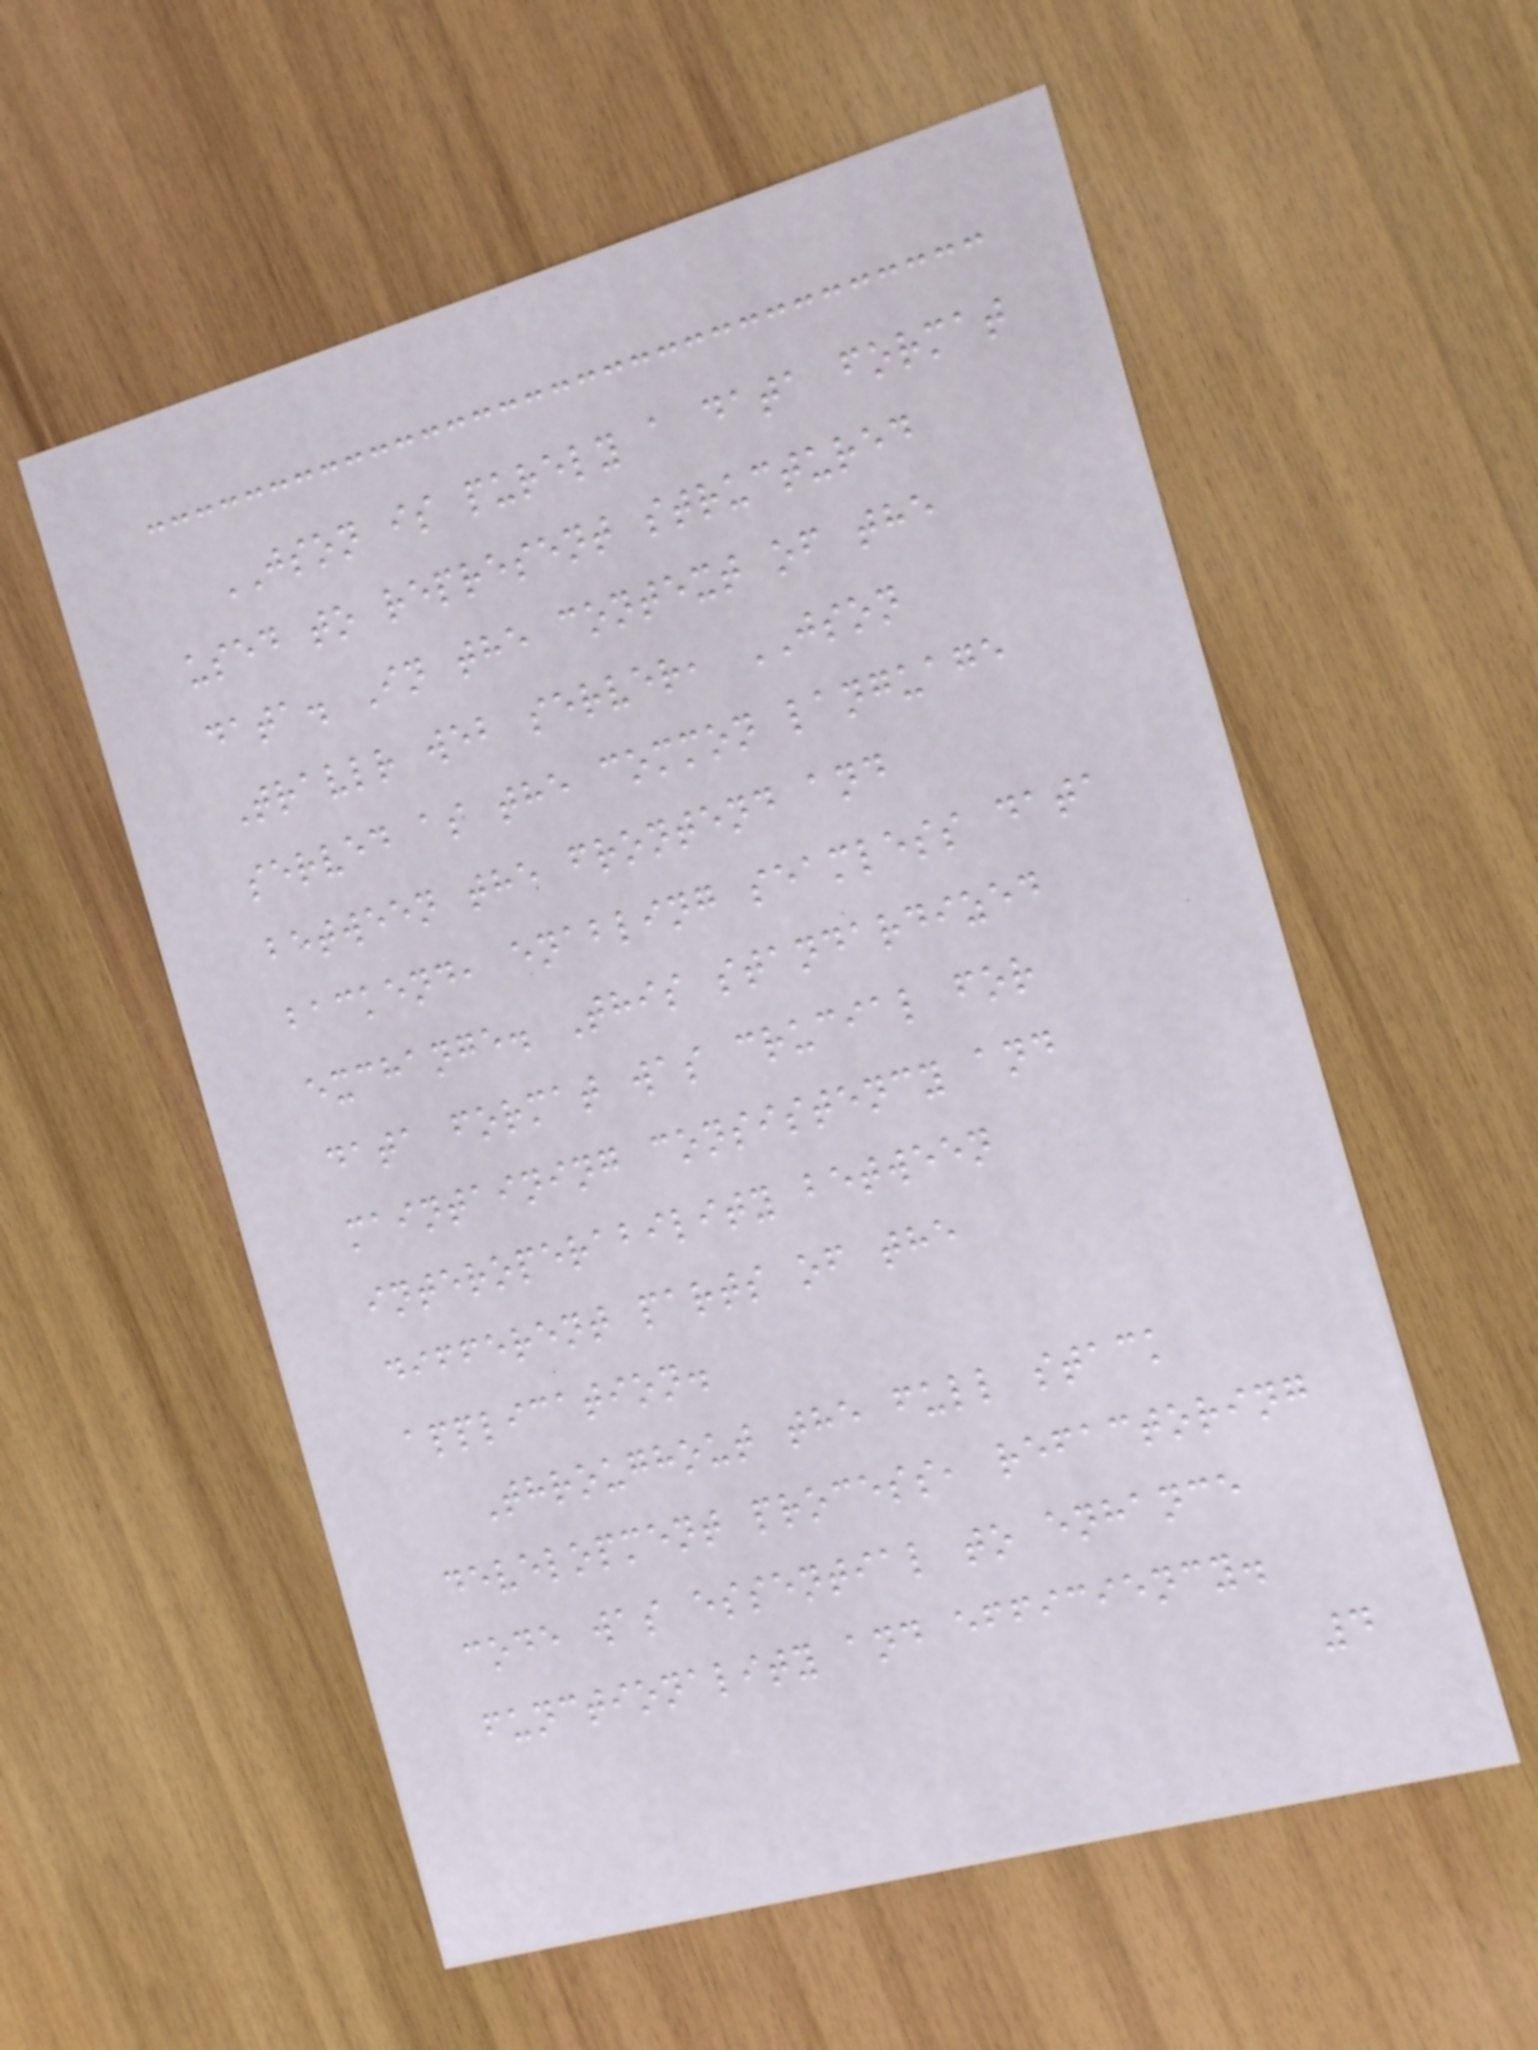JSON is purely a data format
used to represent structured
data. In the context of the
Travlr web server, JSON
served as the common language
between the frontend and
backend, enabling seamless data
exchange. This standardized
data format was crucial for
maintaining consistency and
interoperability between
different parts of the
application.
Throughout the full stack
development process, refactoring
code was essential to enhance
functionality and efficiency.
4
